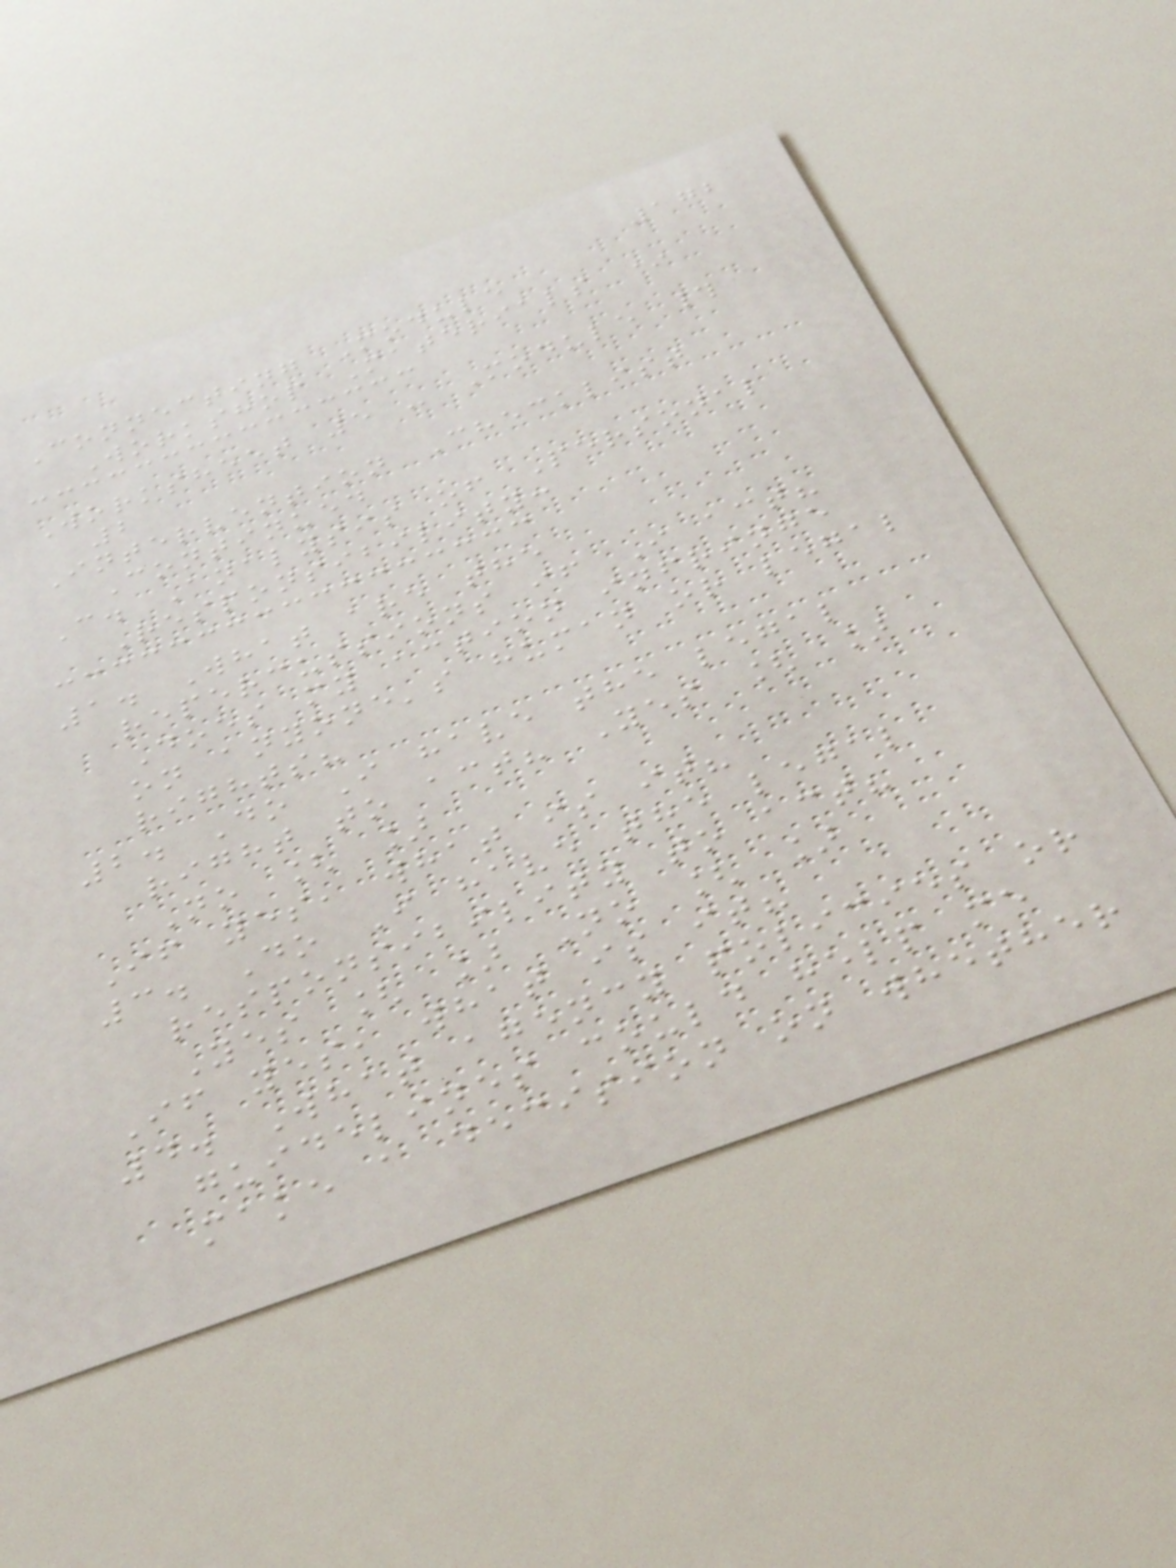172
Connecting Module
Workshop Materials *
Worksheet 5 - Module #
2
Intervention Checklist
Continued
C. Analysis of Personal
Responsibility:
1. What are the
repercussions if I act?
Does my action infringe
on anyone's human or legal
rights?
2. Do I have the legal
right to act? Yes [ ]
No [ ]
If yes, what is it?
3. Do I have the legal
responsibility to act?
Yes [ ] No [ ]
If yes, what is it?
4. What agency policies or
guidelines could help me
make a decision on whether
